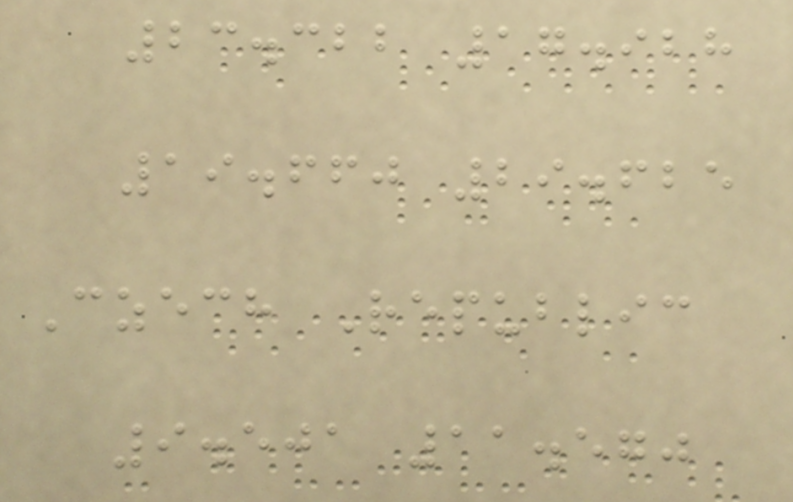23.322 17.928
19.660 29.625
Czech Republic
9.501 11.570
